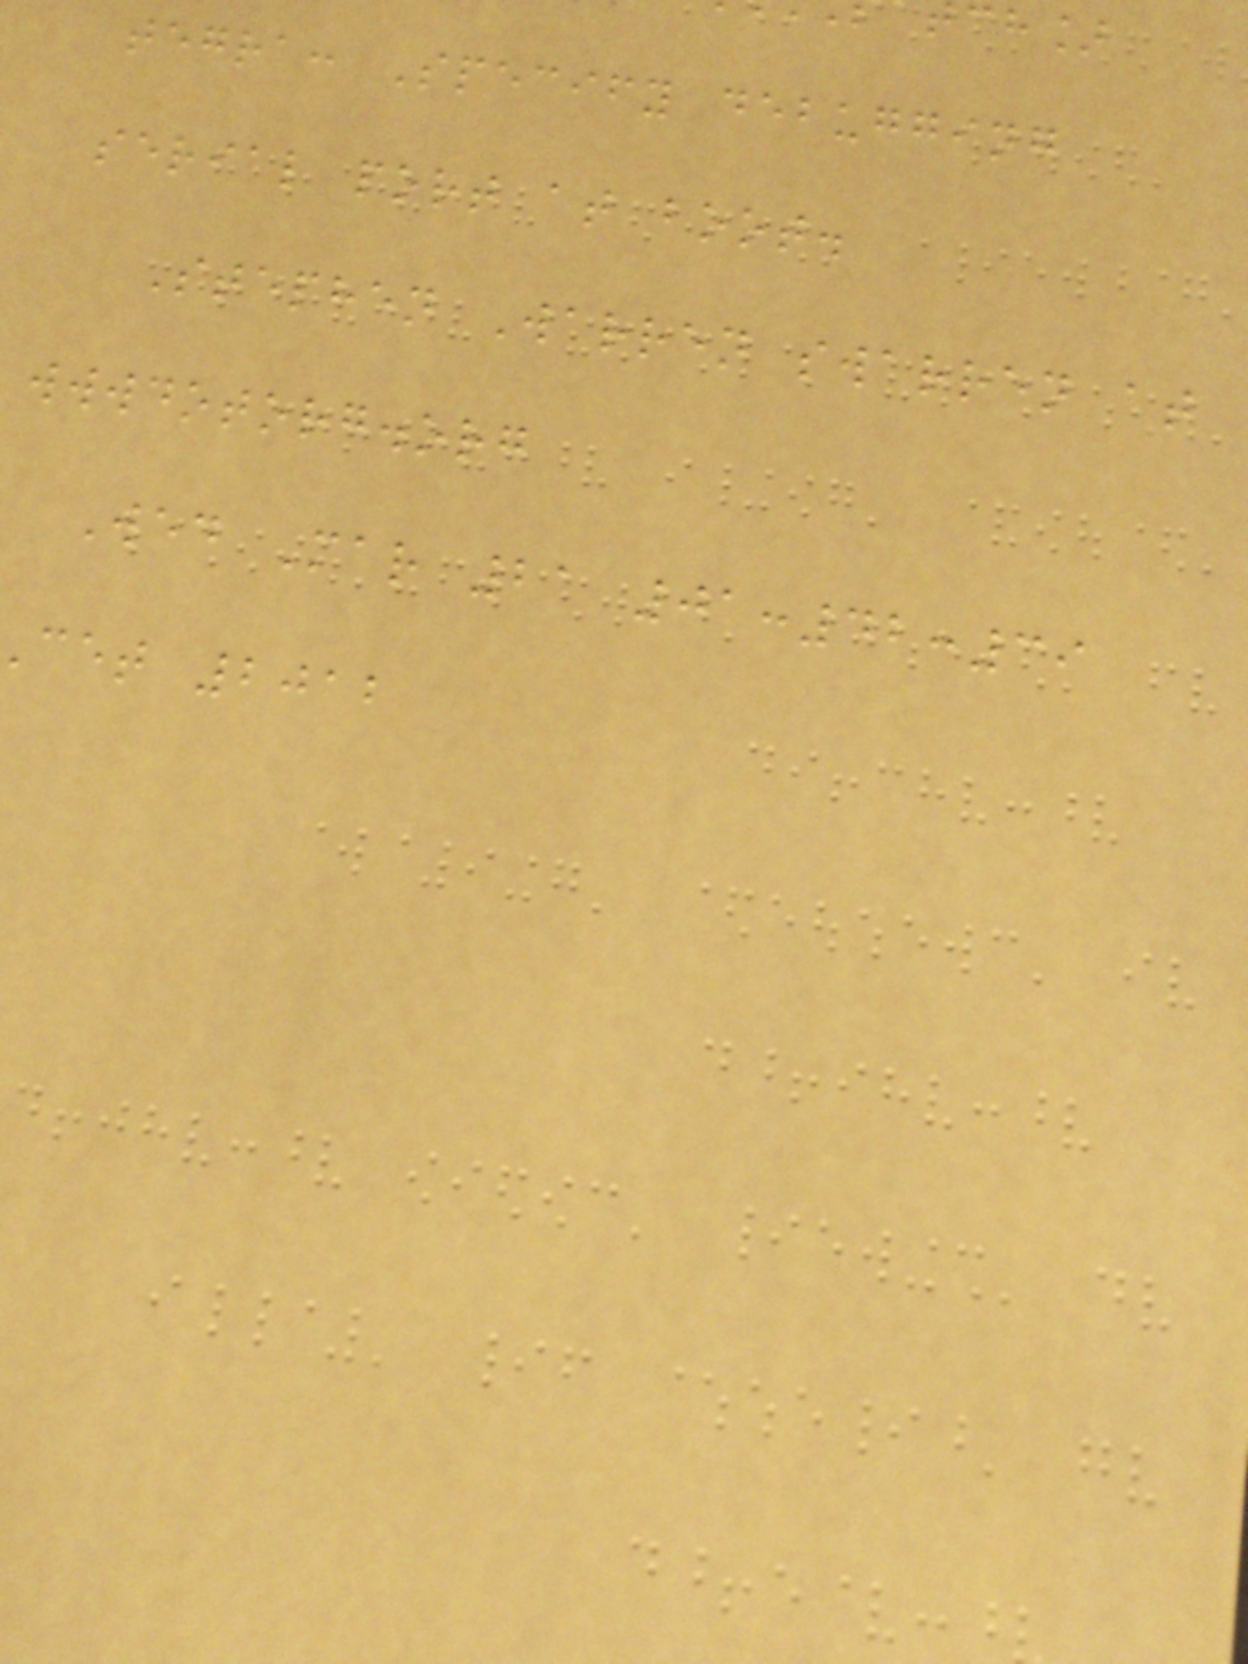tegra: Specify debugging
serial port at boot.
Stephen Warren swarren at
wwwdotorg.org
Wed Mar 21 01:42:39
cet 2012
